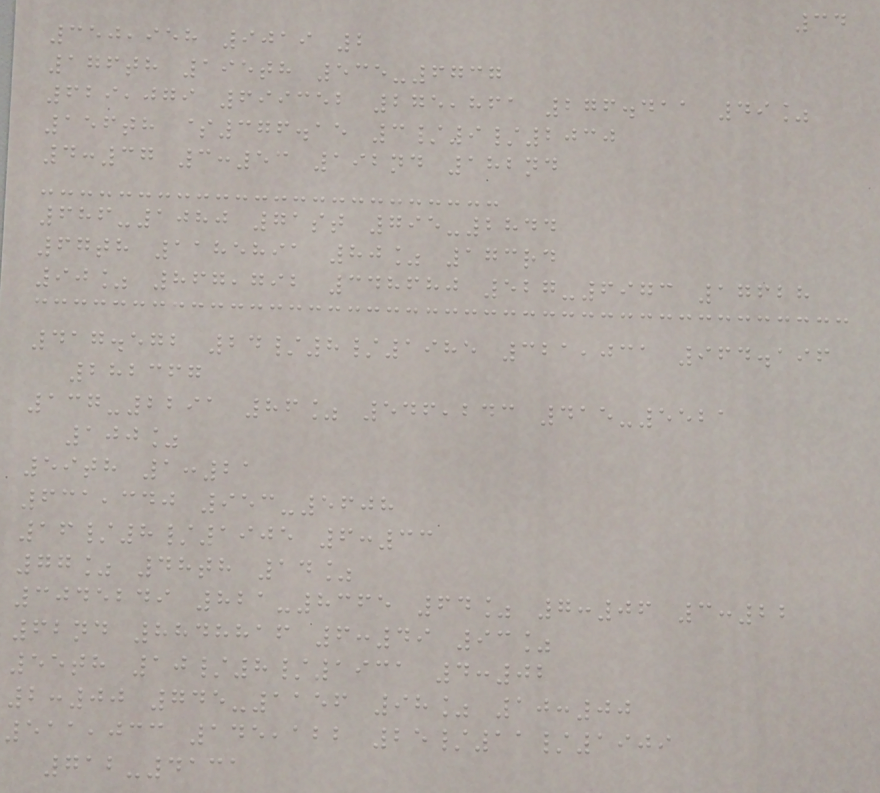34
350,958 9019 2
176th 195th 535-6737
629,079 699352 275,861 276.411 49%
156th $376.15 3/9/2030
4:37 3:53 192nd 182nd
686-1080 71st 795-2844
67th 1185891 80% 173rd
90% 867,792 348680 527-6973 17628
417.572 24/8/1985 321,031 964.196
282367
137-2291 86% 546,243 415-5521
100%
59th 1:21
631,340 953-5608
16/8/1905 6:33
77% 48th 14%
3045249 821-8365 64% 7:06 3:22
62nd 8848816 6:49 93%
55th 10/8/1931 4:02
2:00 745-1156 98% 10:00
511,033 145,122 25/11/1909
712-4131
